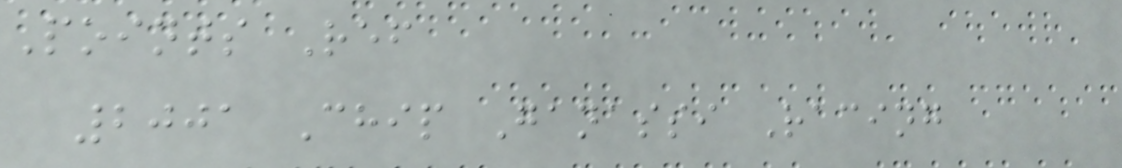Points Ref
2001 Chip Ganassi Racing
